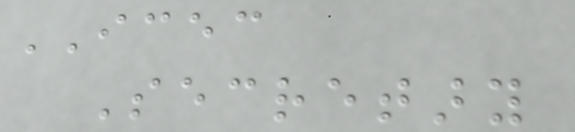ICEC
Secretary
